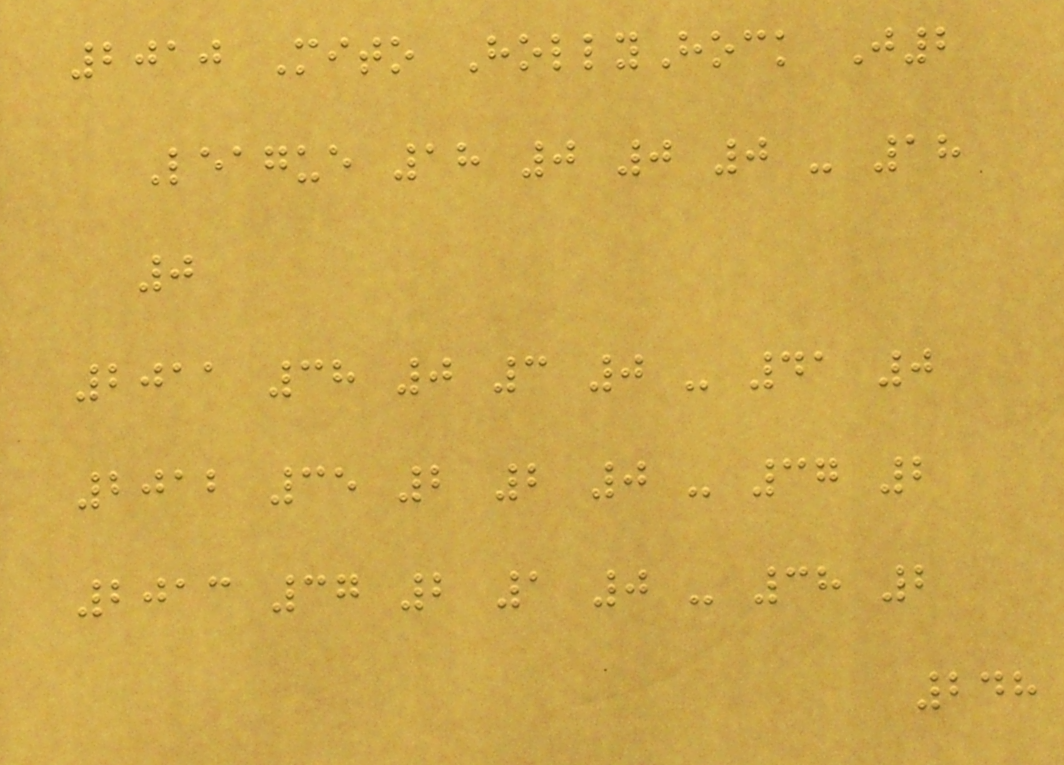2010 Mito HollyHock J2
League 18 0 0 0 - 18
0
2011 38 0 3 0 - 41 0
2012 35 2 2 0 - 37 2
2013 37 2 1 0 - 38 2
248
